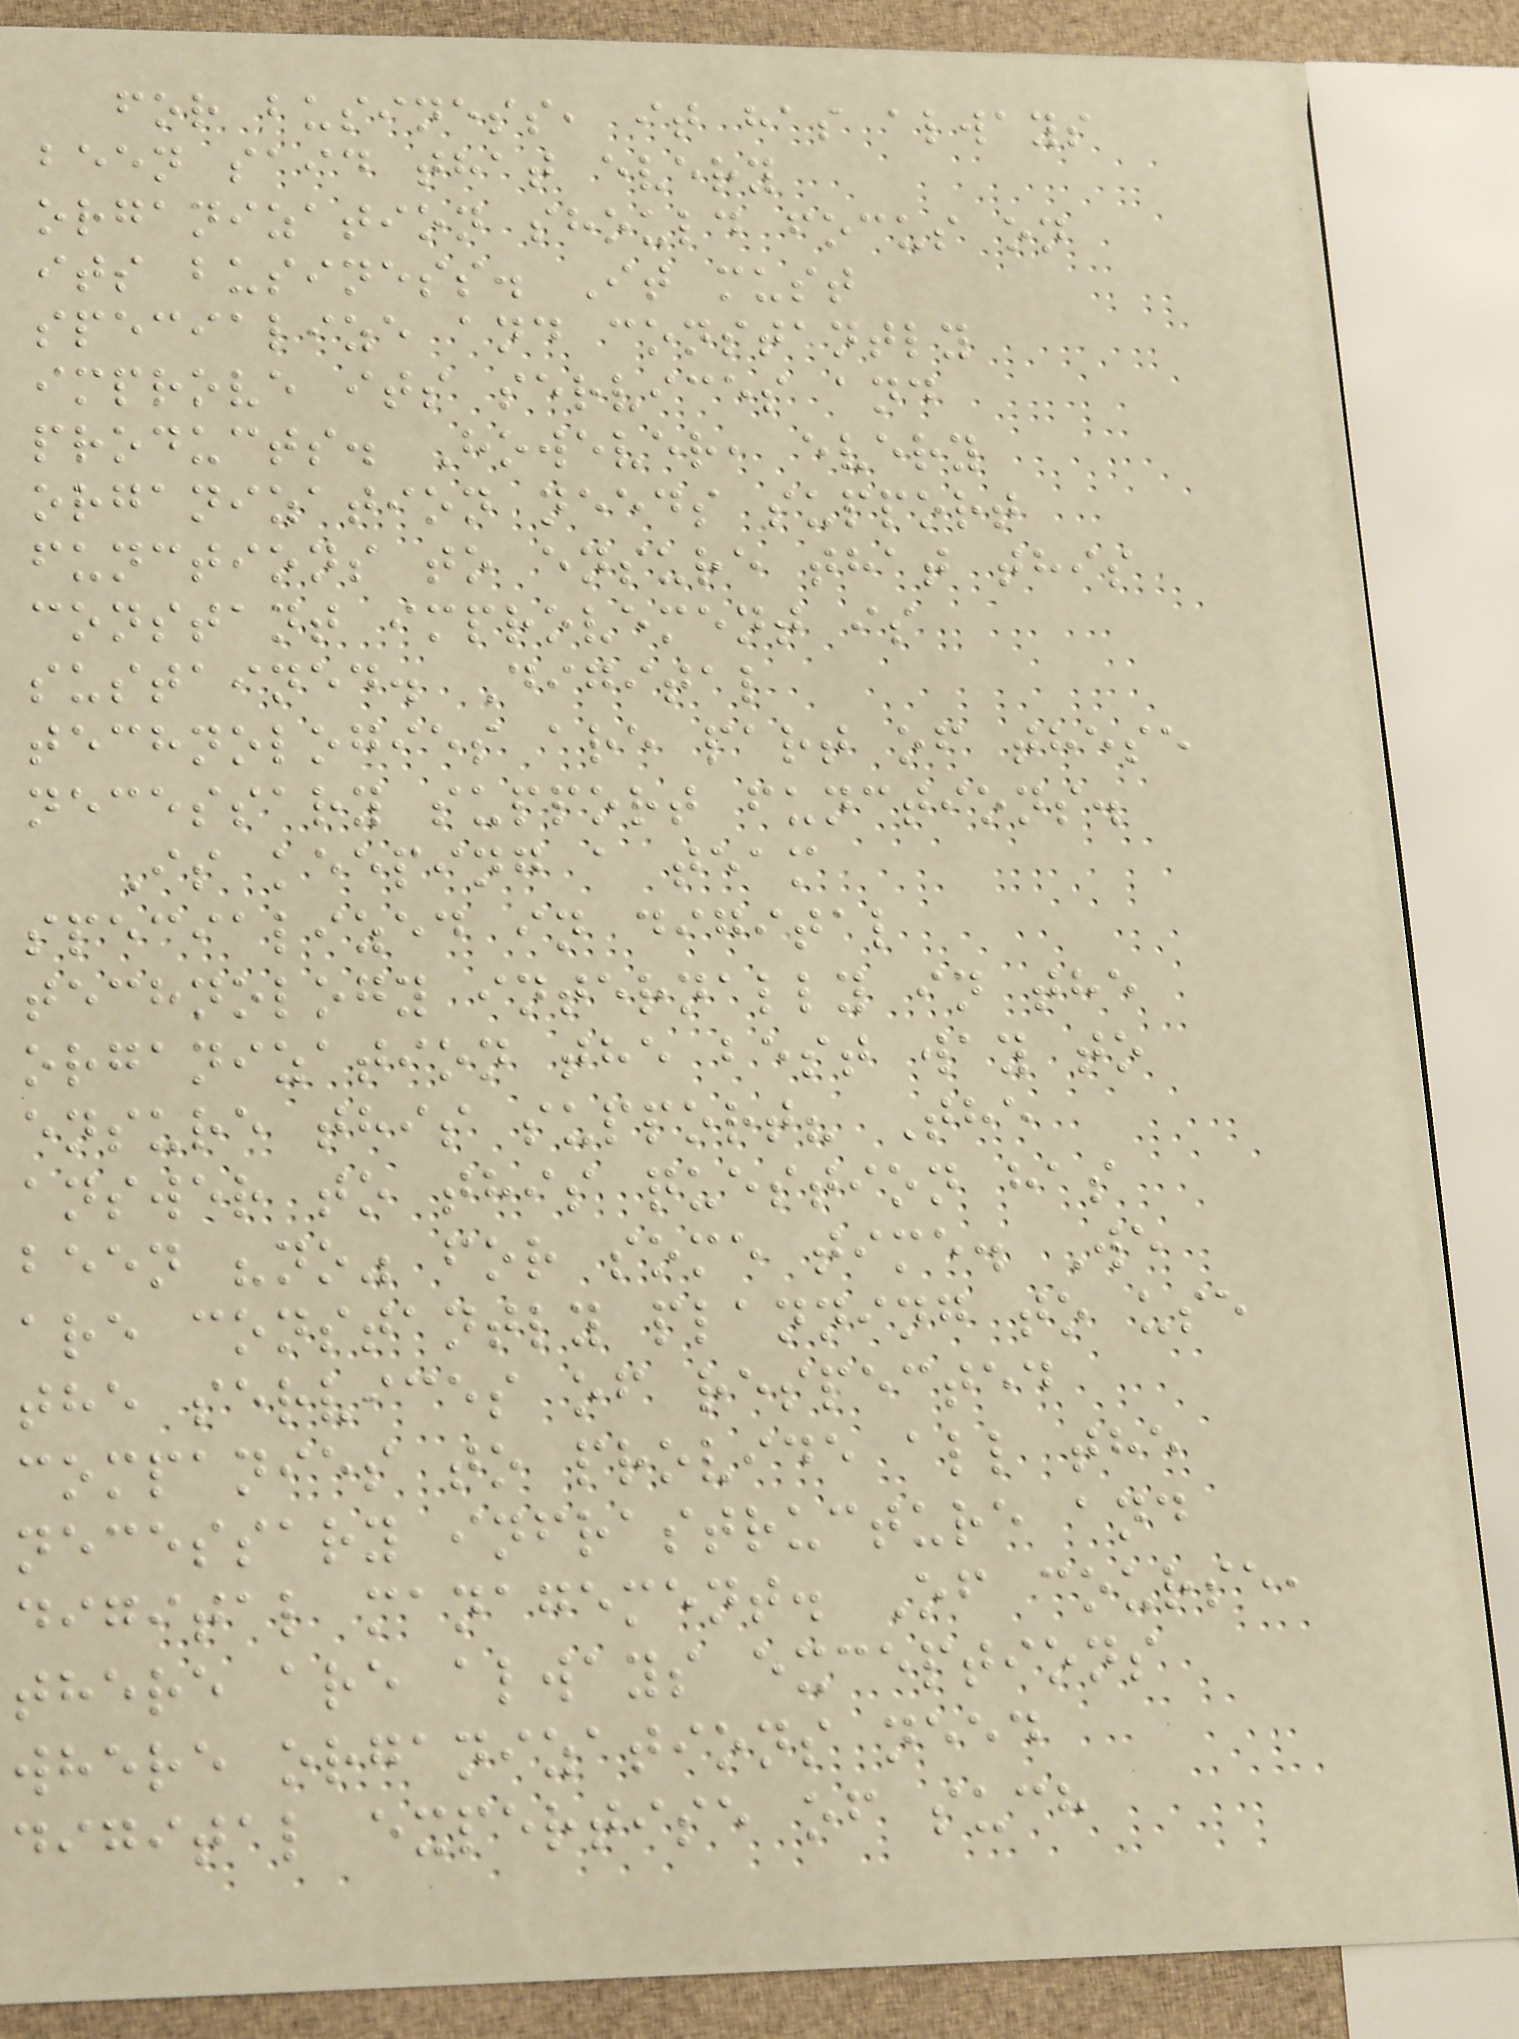for business, it has always
been said that every
organization should focus on
its business. It must
specialize and constantly
improve its services and
products. However, every
organization needs support
functions to ensure that this
constant improvement is
sustained. Digital
technologies are part of these
necessary support functions.
Is keeping a team
specialized in digital
technology internally in the
organization the best way to
ensure this support? The
answer to this question has
been "no" for some time. We
are constantly planning to use
the services of respected
companies to provide all the
necessary infrastructure and
digital management. Of course,
there are always exceptions
where organizations need
digital expertise of such
